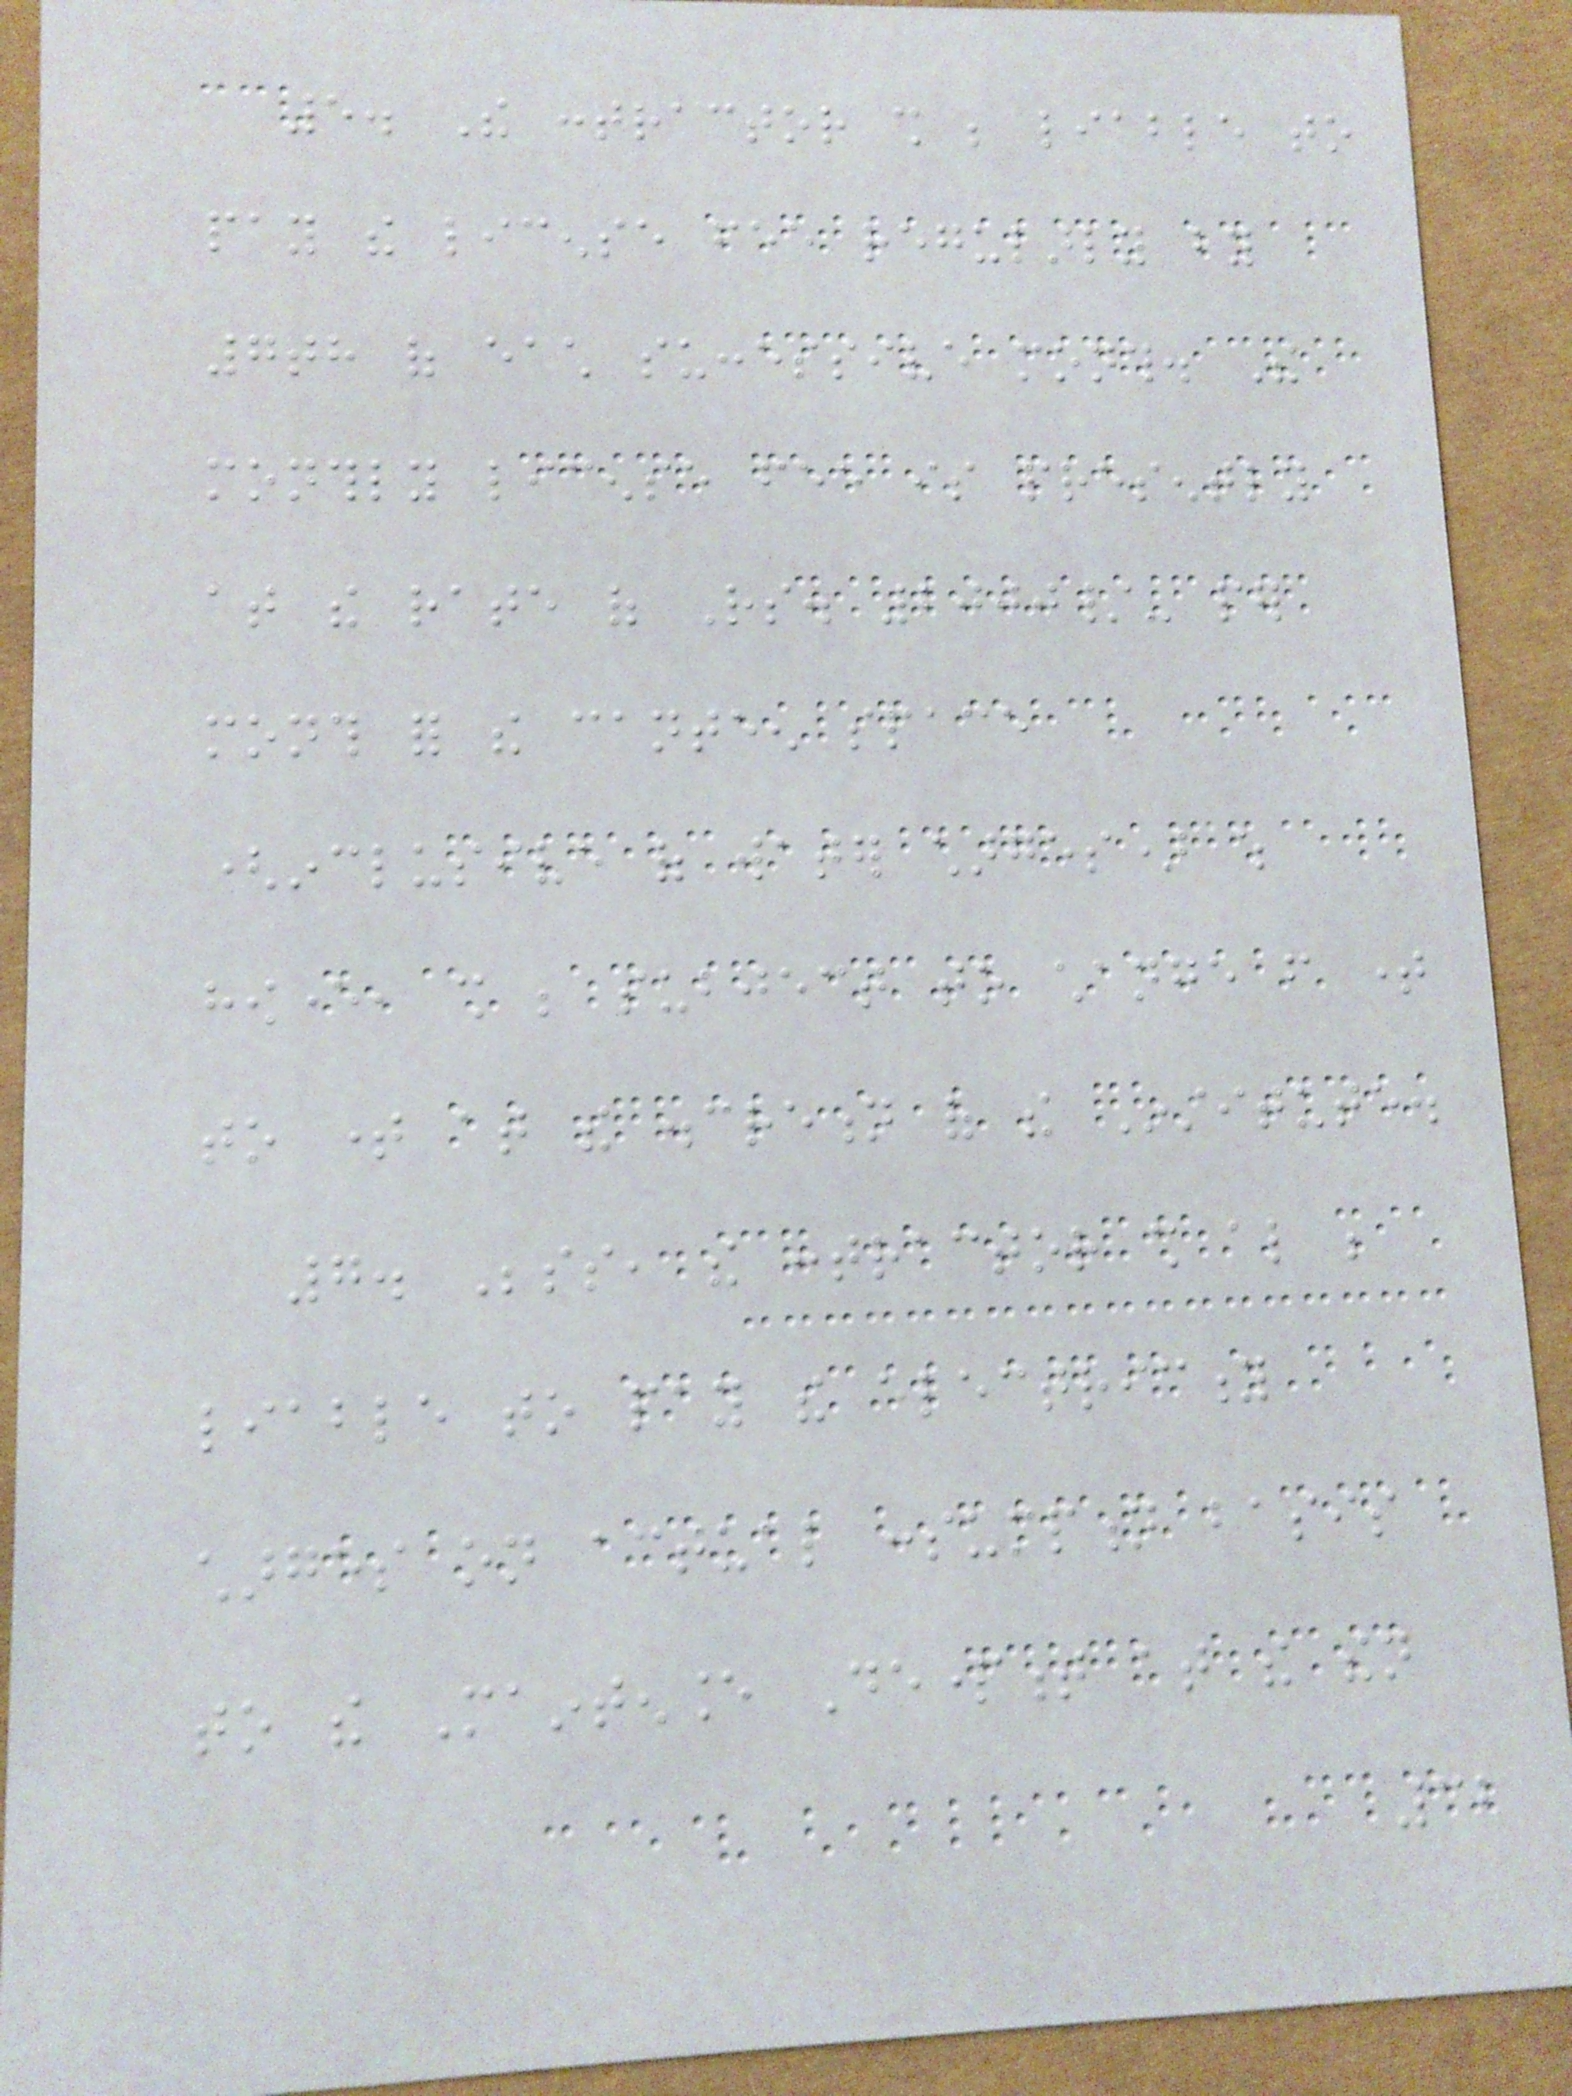5. The contractor shall be liable to
pay the license fee regularly by
7th of each successive month. The
monthly license fee is presently
at the rate of Rs. 2000/- per
month for the canteen space
(inclusive of water charges) which
however, shall be subject to change from time
to time at the discretion of the Institute.
7. Besides, the contractor shall also be
liable to pay the electricity
charges on actual consumption basis
to the Maintenance Department at the then
32
